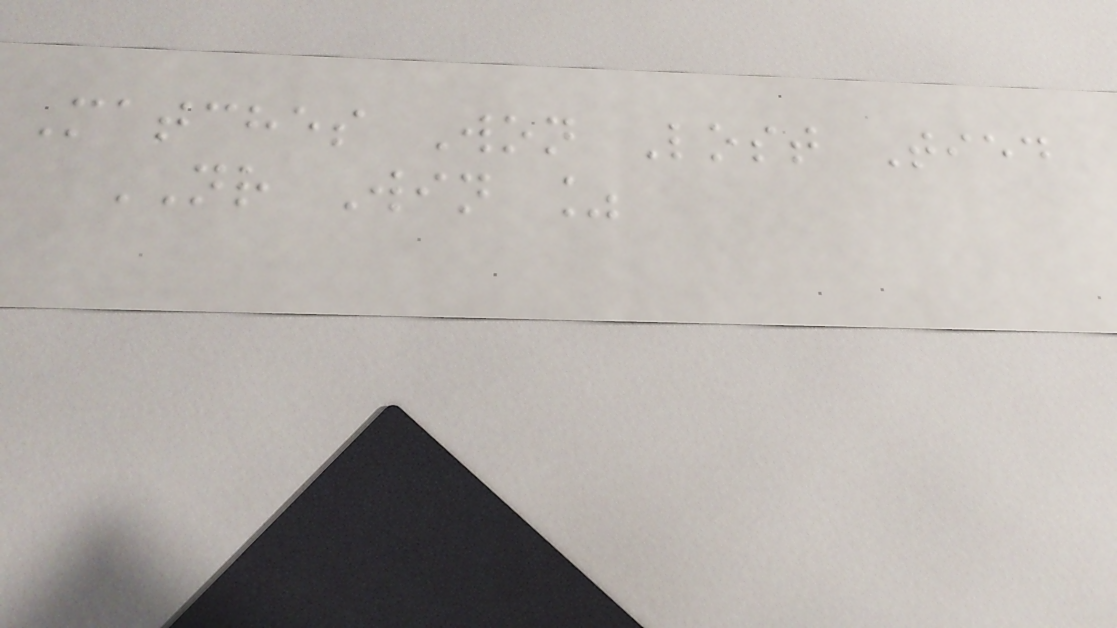Matches Won Lost Tied
NR Win %
